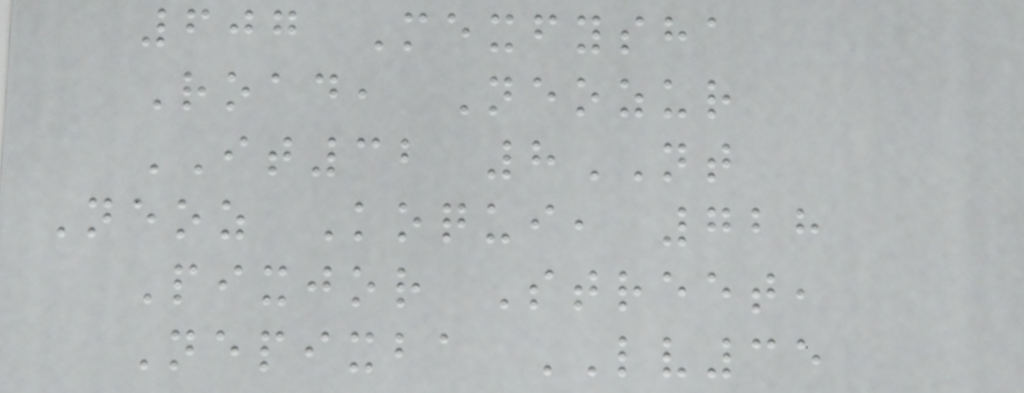607 Mexfysha
Road, Neozur
IT32 8NT
Neoz Koqui, 728
Pixjor Street,
Nepixba LV35
